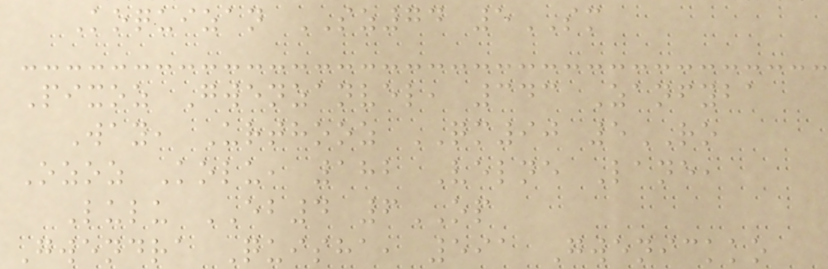Koquizan SZ74 5SM
Pixoz Gwenzanvel, 343 Zanfyba
Way, Urthooz QM90 5RO
Ozoz Kolu, 182 Velne Lane,
Lulu EB4 6OP
Gwendra Quisha, 591 Gwenickko
